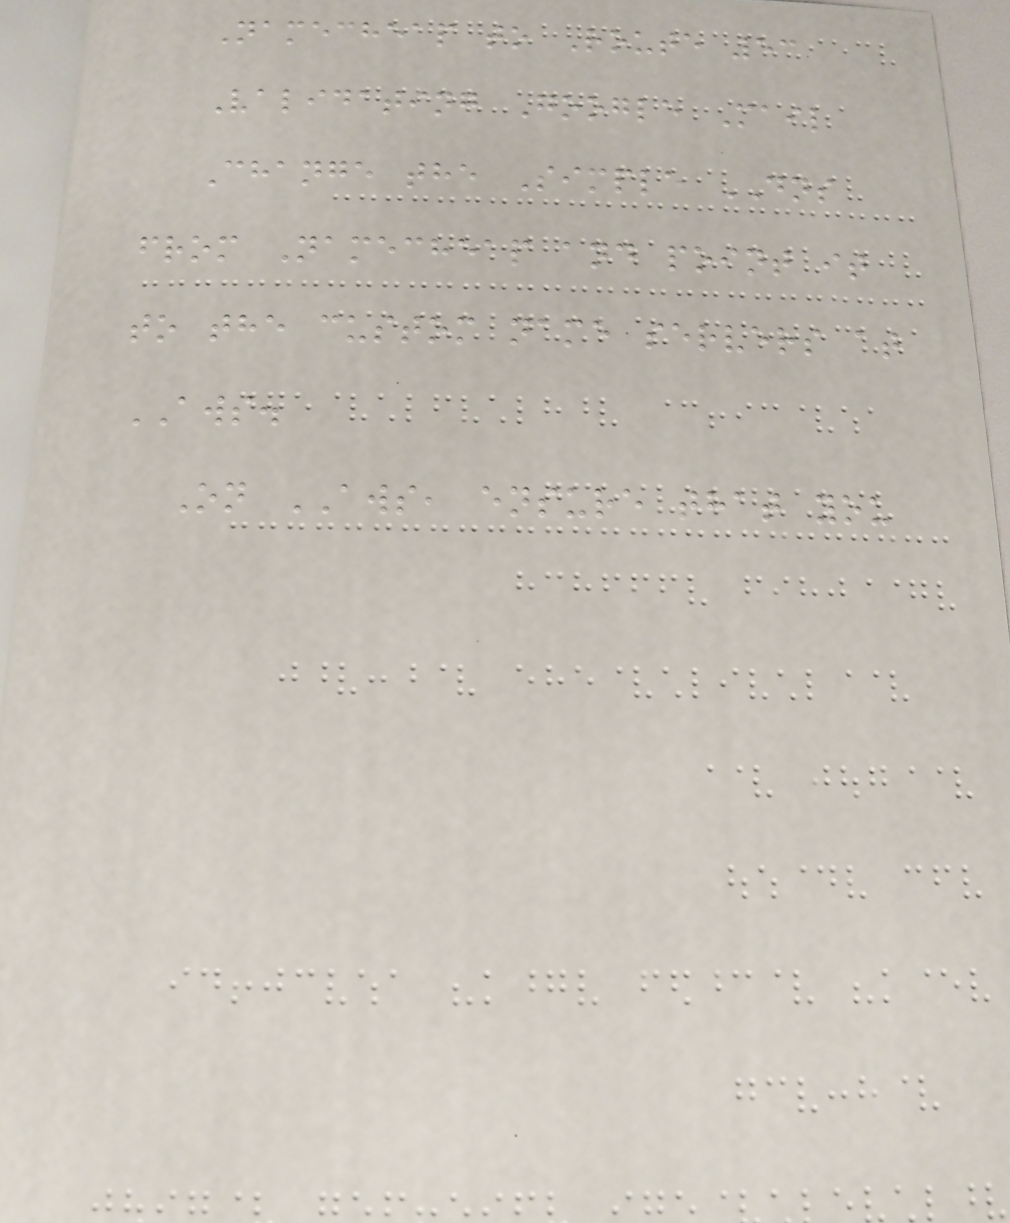Namecheap to Route 53
Validating Google Mail
Change the Simple DNS
from Namecheap and point it
to the custom name servers at
AWS.
On AWS, ensure that you
